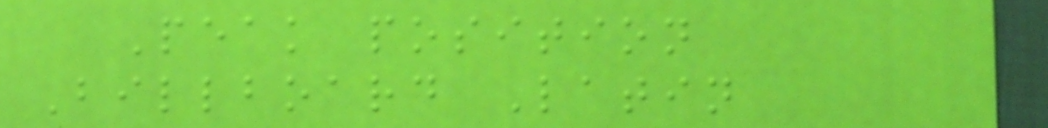Peak position
Billboard Latin
